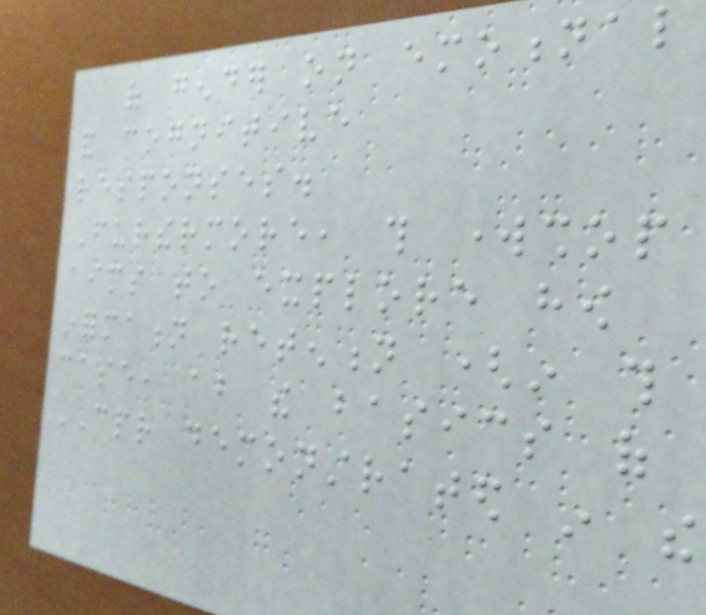of gender on emotional
and cognitive
responses.
Furthermore, this workshop
aims to explore how
information retention (in this
case, about the basics of
CPR demonstrated in the
